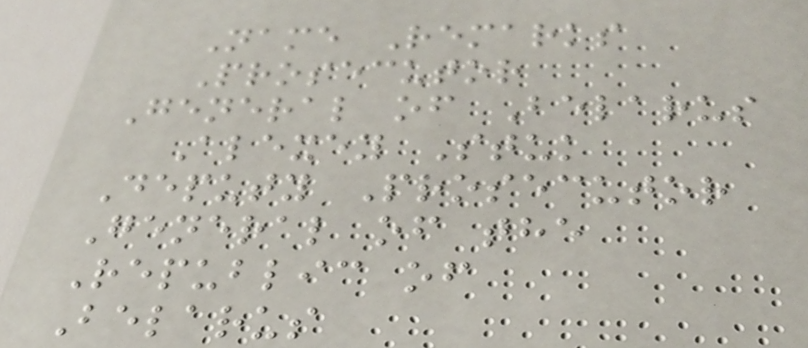Name Remarks
Prosecutor
General of Belarus
Alexey Stuk
Deputy Prosecutor
General of the
Republic of
Belarus
